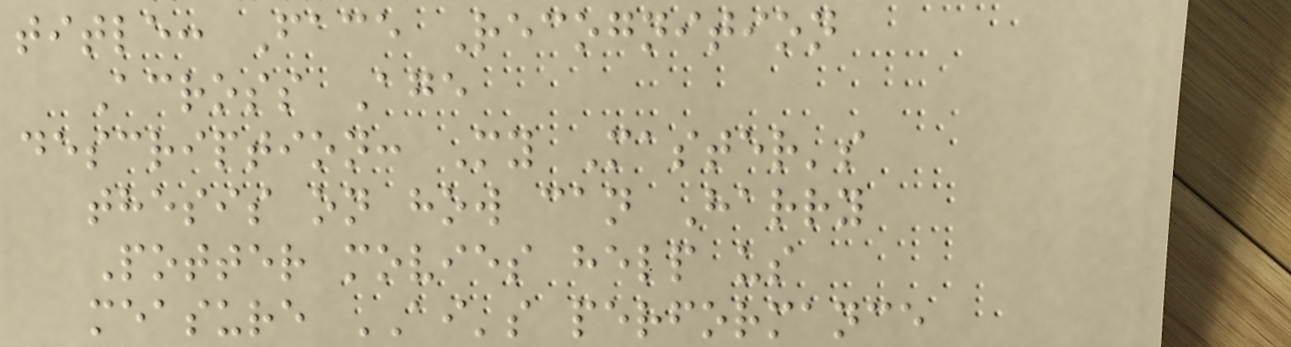title: Face Recognition
Across Age
description: My Master's
thesis on how can Harry
Potter movies help us
measure AI's performance
